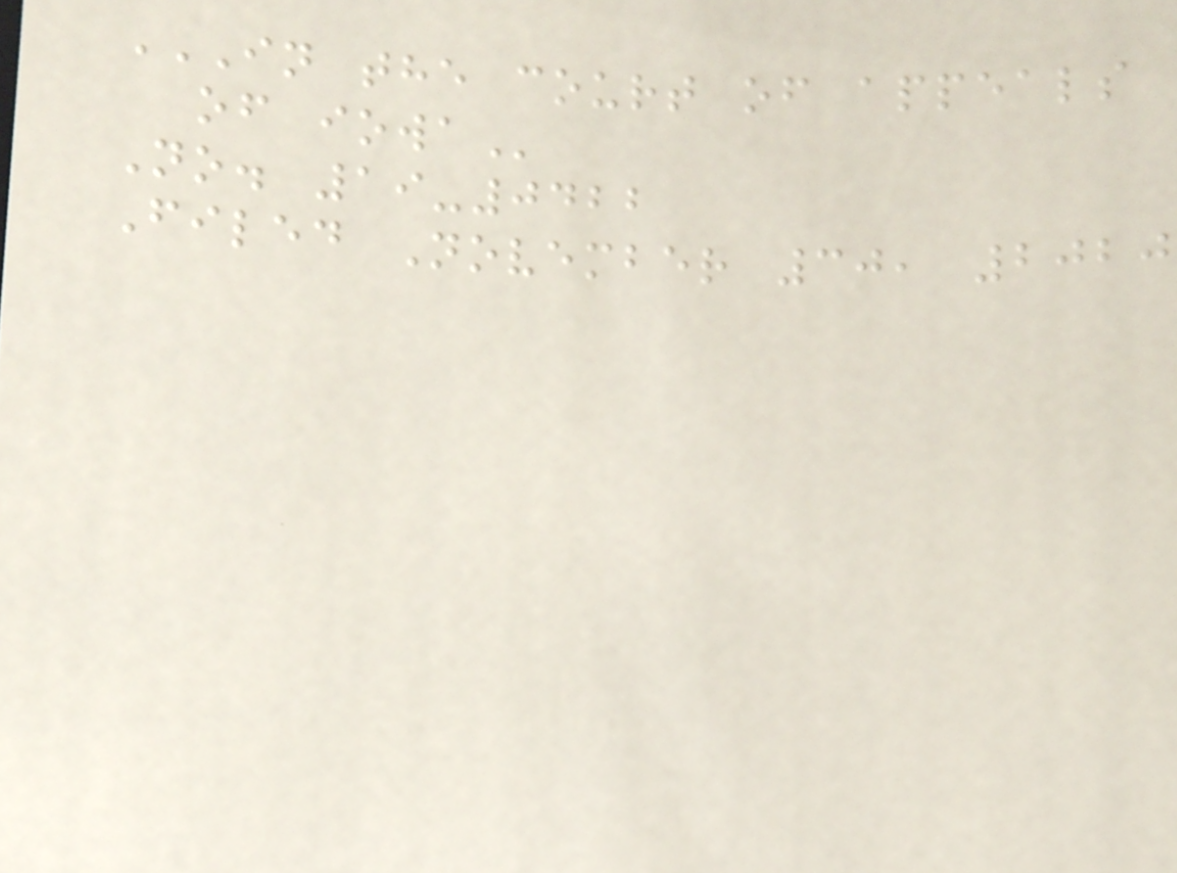IN THE COURT OF APPEALS
OF IOWA
No. 19-0422
Filed November 30, 2020
